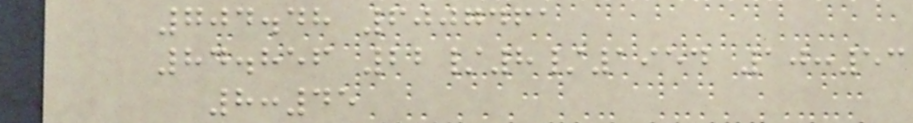704.48 6007461
84.856 22/8/1954 10:53
8:45
